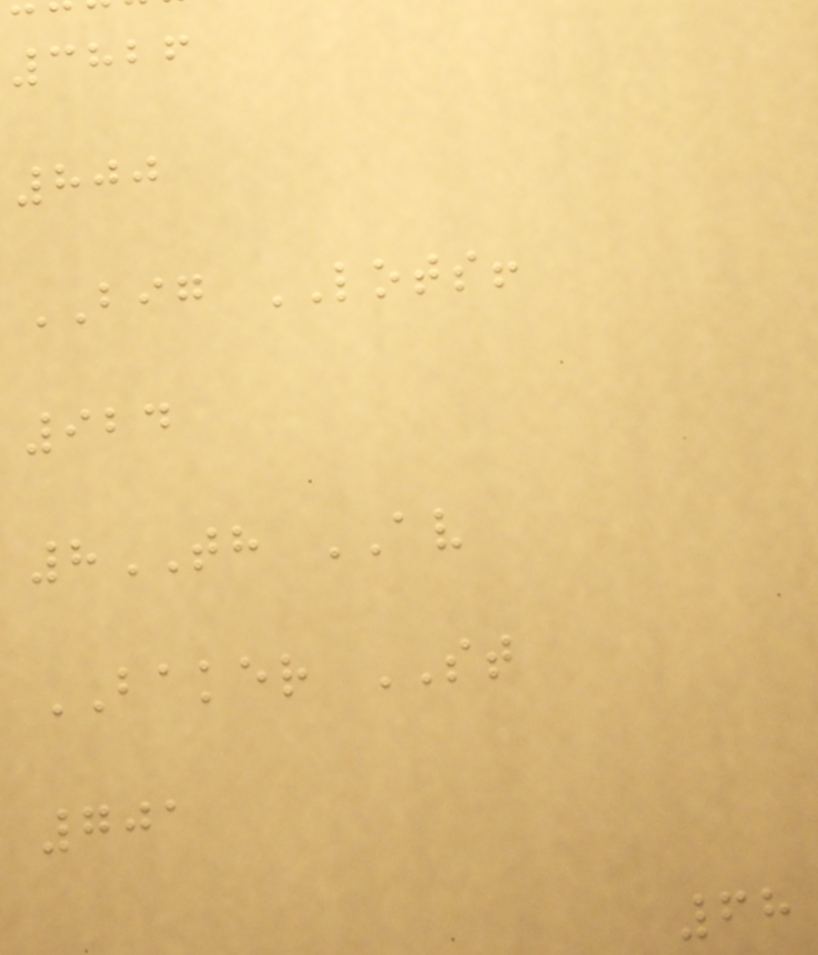3826
800
BIG LOTS!
924
8TH AV
BAKER ST
701
68
